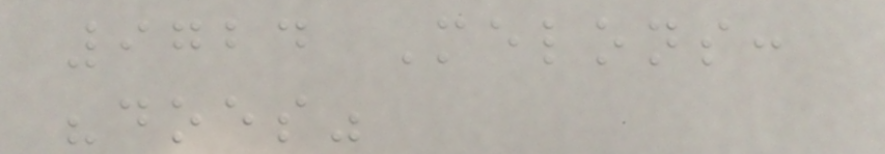9724 Melons:
"does"
